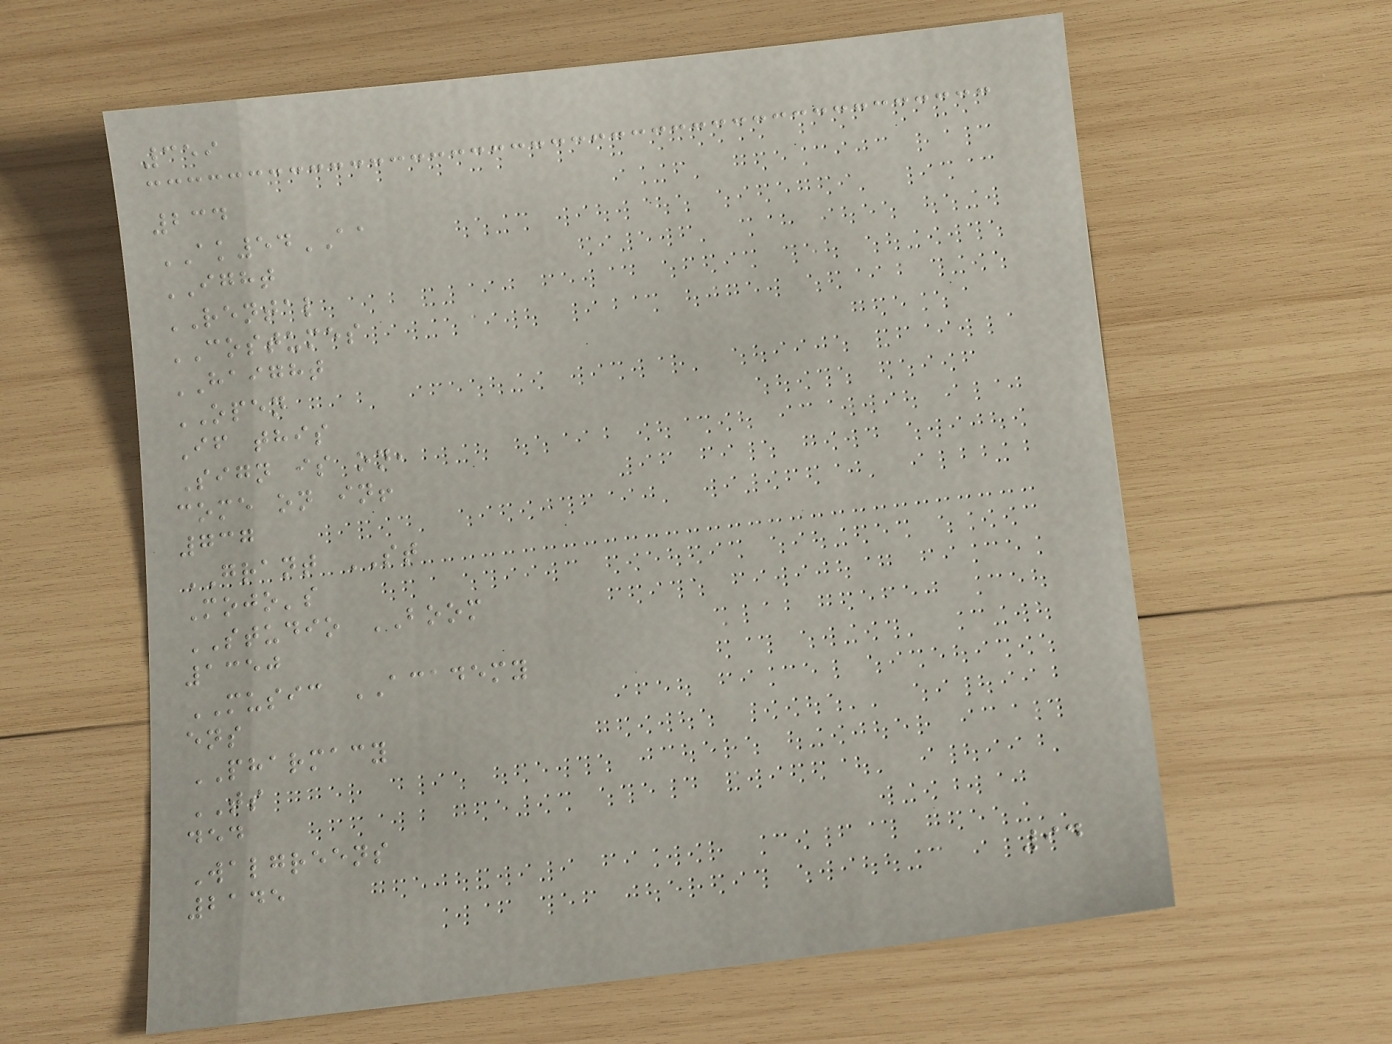359
234
AK54AA
IGHT
RENTAL
COSTUMES
HAIGHT
OPEN
If this
Sign is on,
come on in!
737
GRANT ST
Mojo's
STUDIO BOOM
1350
MUSIC ACADEMY
ens
PHARMACY
TS
ded
Walgreens
2145
94
